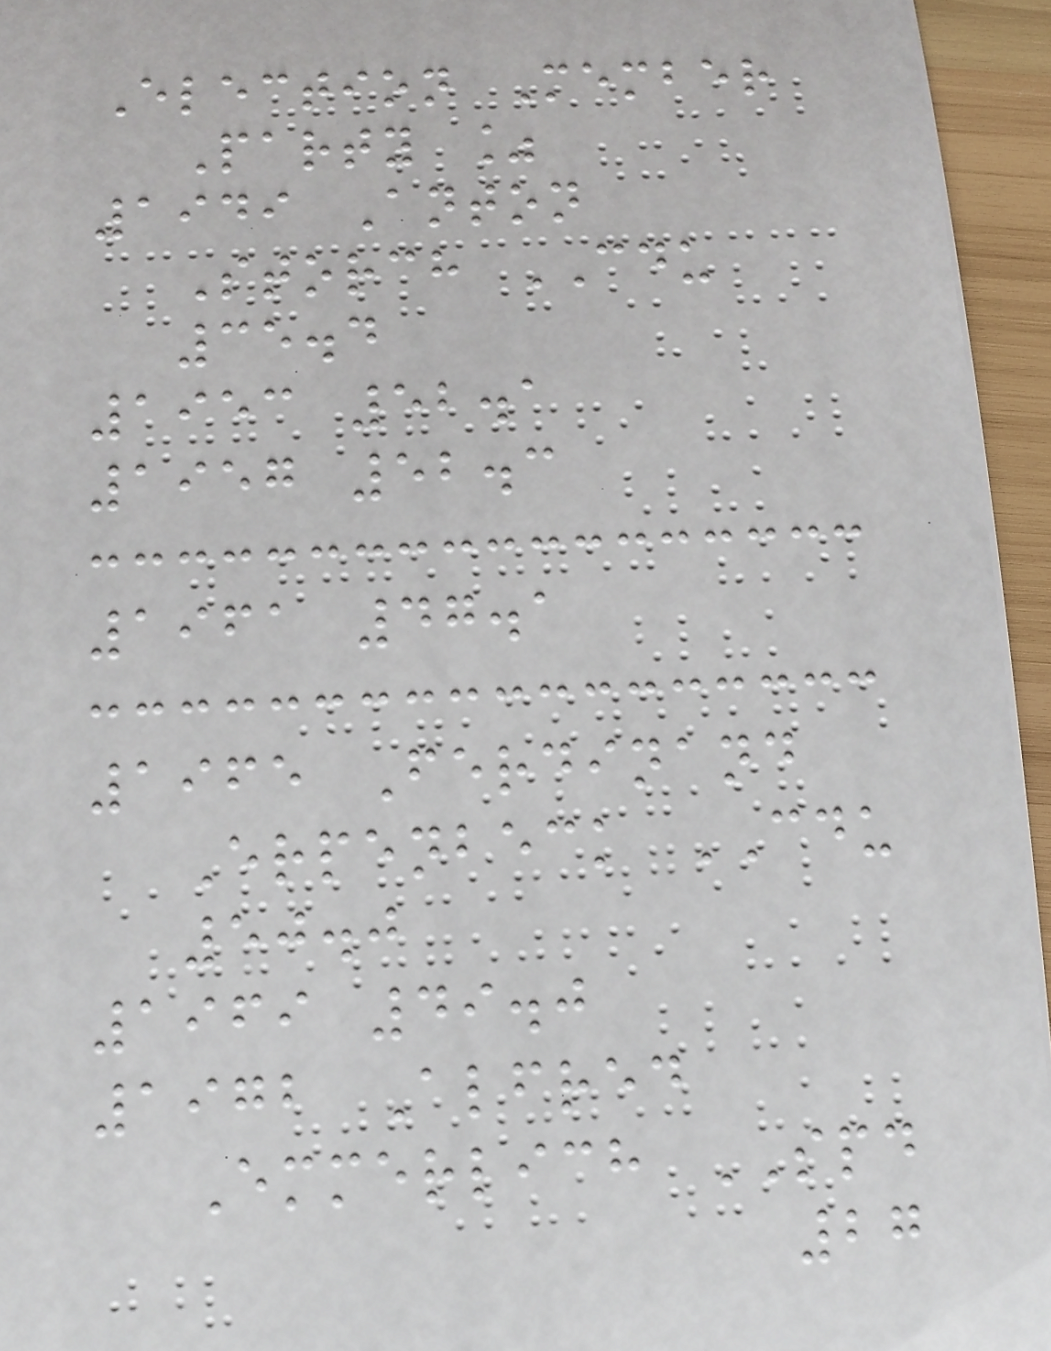Election Member
Party %
1949 Anton
Storch CDU
35.4
1953 52.1
1957 52.3
1961 47.1
1965 Ferdinand
Erpenbeck CDU
50.0
1969 49.0
1972 Alfred
Emmerlich SPD
27
